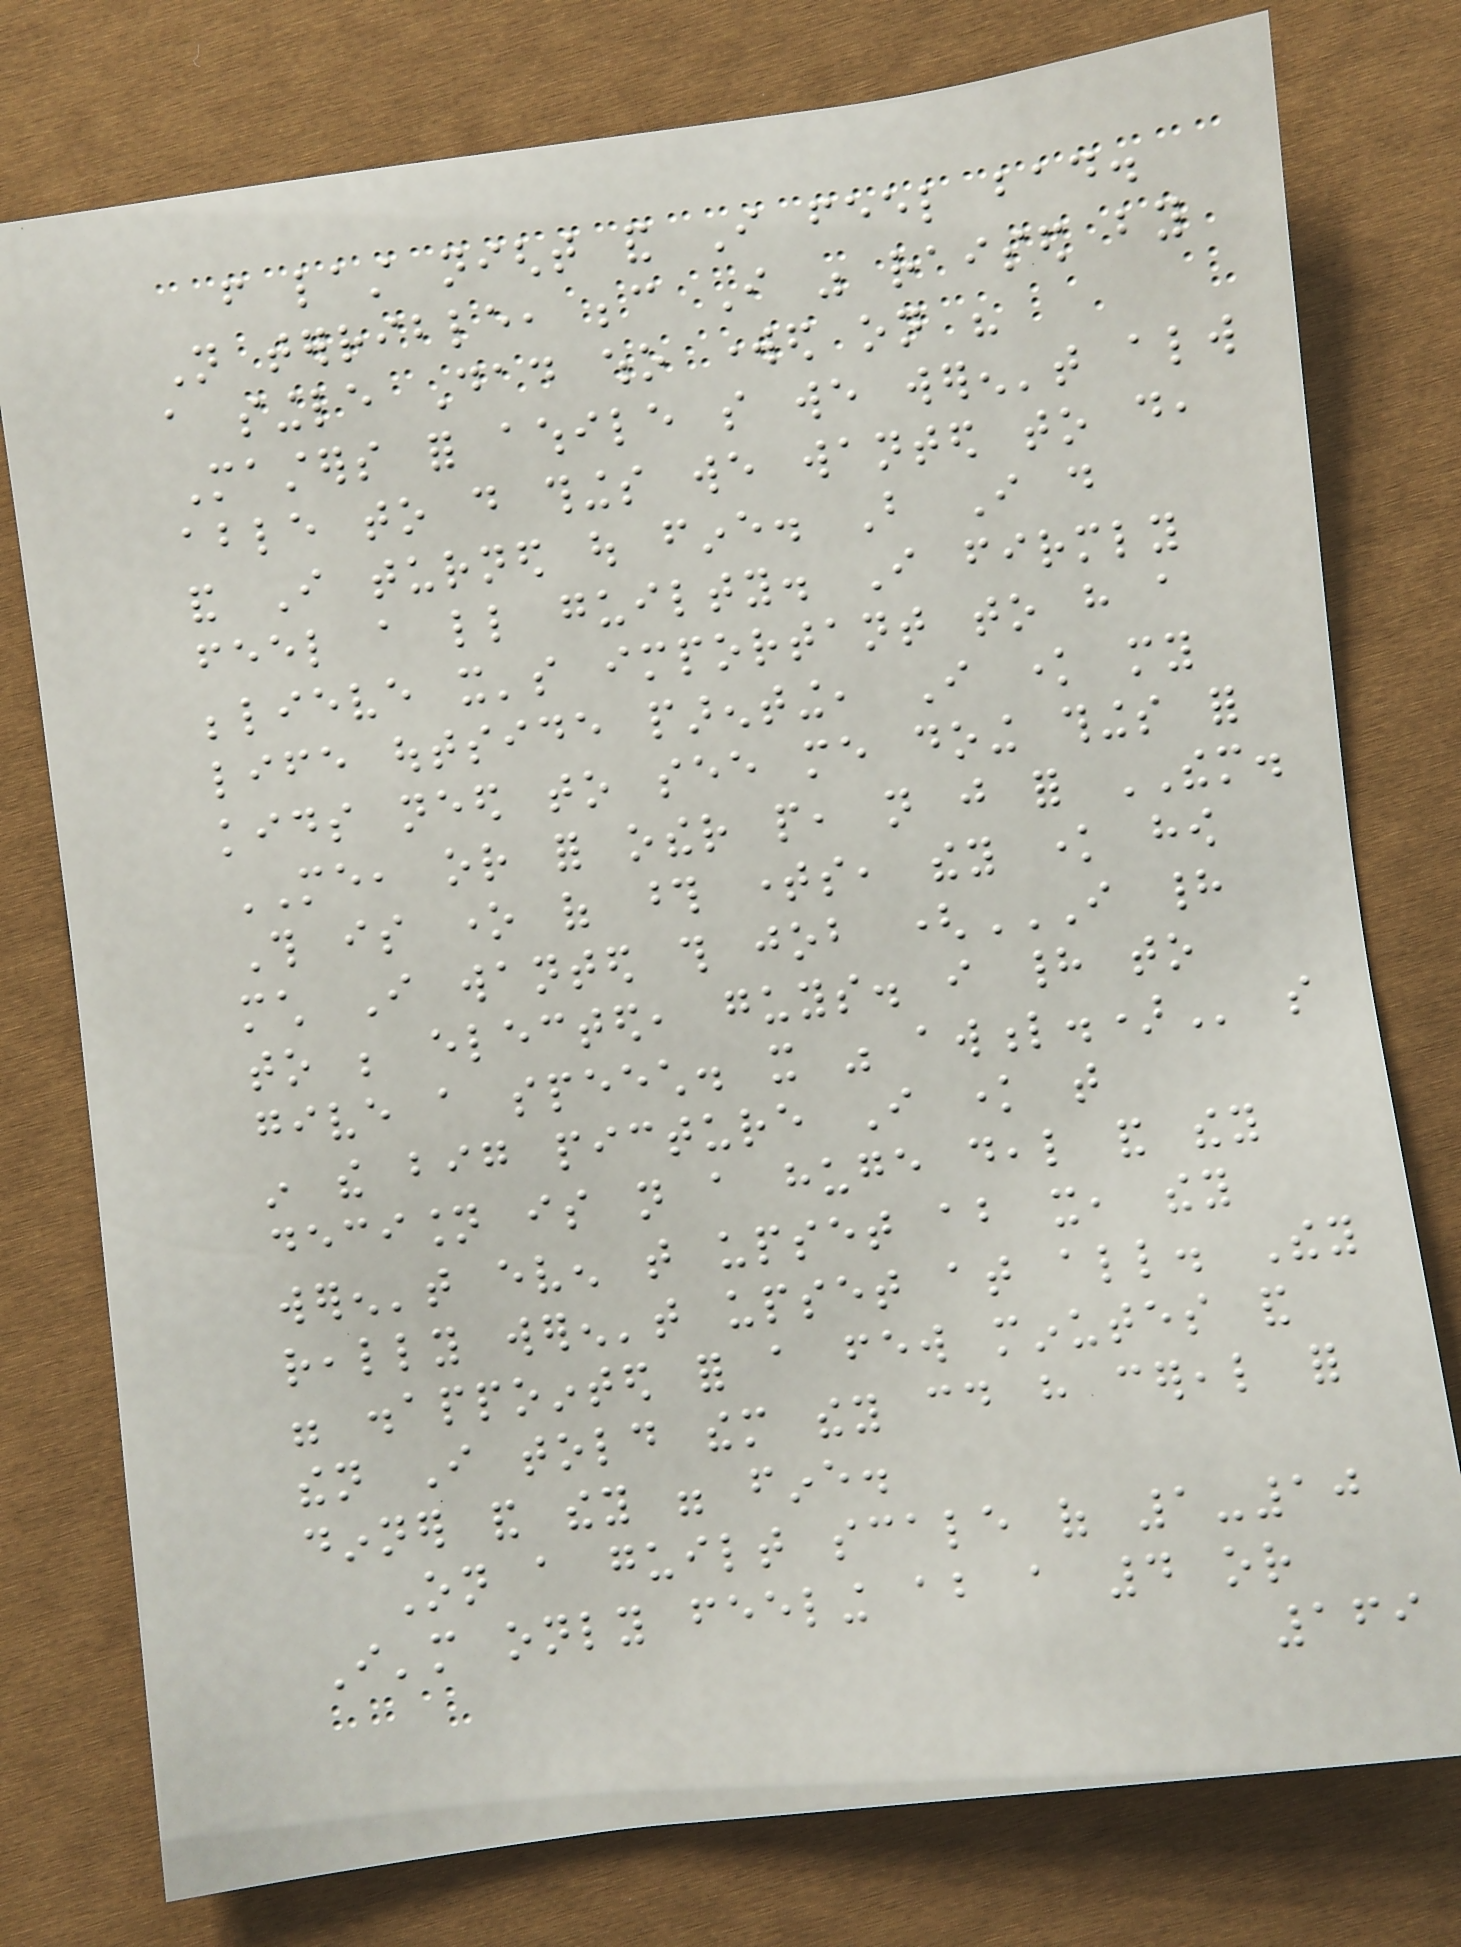from last night and I feel bad.
Not terrible, because I was raised by
a single Dad who worked on his
Masters for awhile so we weren't always
able to do things we wanted to do,
and I turned out fine. But I do
feel a little guilty. I firmly
believe it's important to have a
life outside parenting, I know my
kids need to see me doing things for
ME, or for other people, not just for THEM.
This is one of those times, they know how
much I wanted this job (I HAD
TO BE ELECTED, GUYS. I HAD TO
GIVE A SPEECH. IT WAS AWFUL.) so
in the big picture I know that
decision is not a huge deal and they
weren't even that upset about it, they
really weren't upset at all. They
were disappointed for a few minutes and
then I told them they could have cereal for
dinner and they were fine.
On a guilt scale of 1-10
I'm only feeling about a 4 or
169
